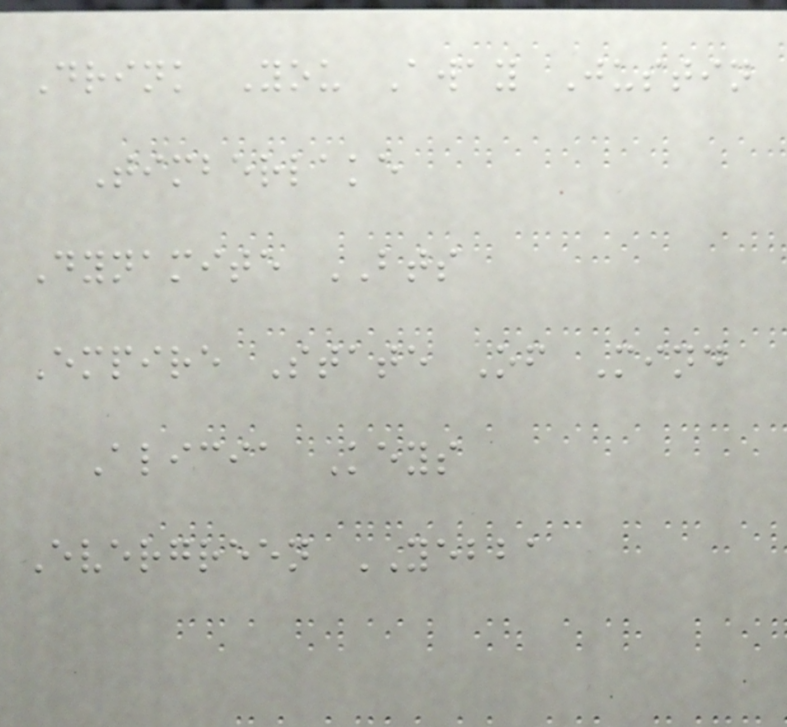Drink You Away Justin
Timberlake
Dynamite BTS
Empire State Of Mind
Alicia Keys
Evergreen YEBBA
